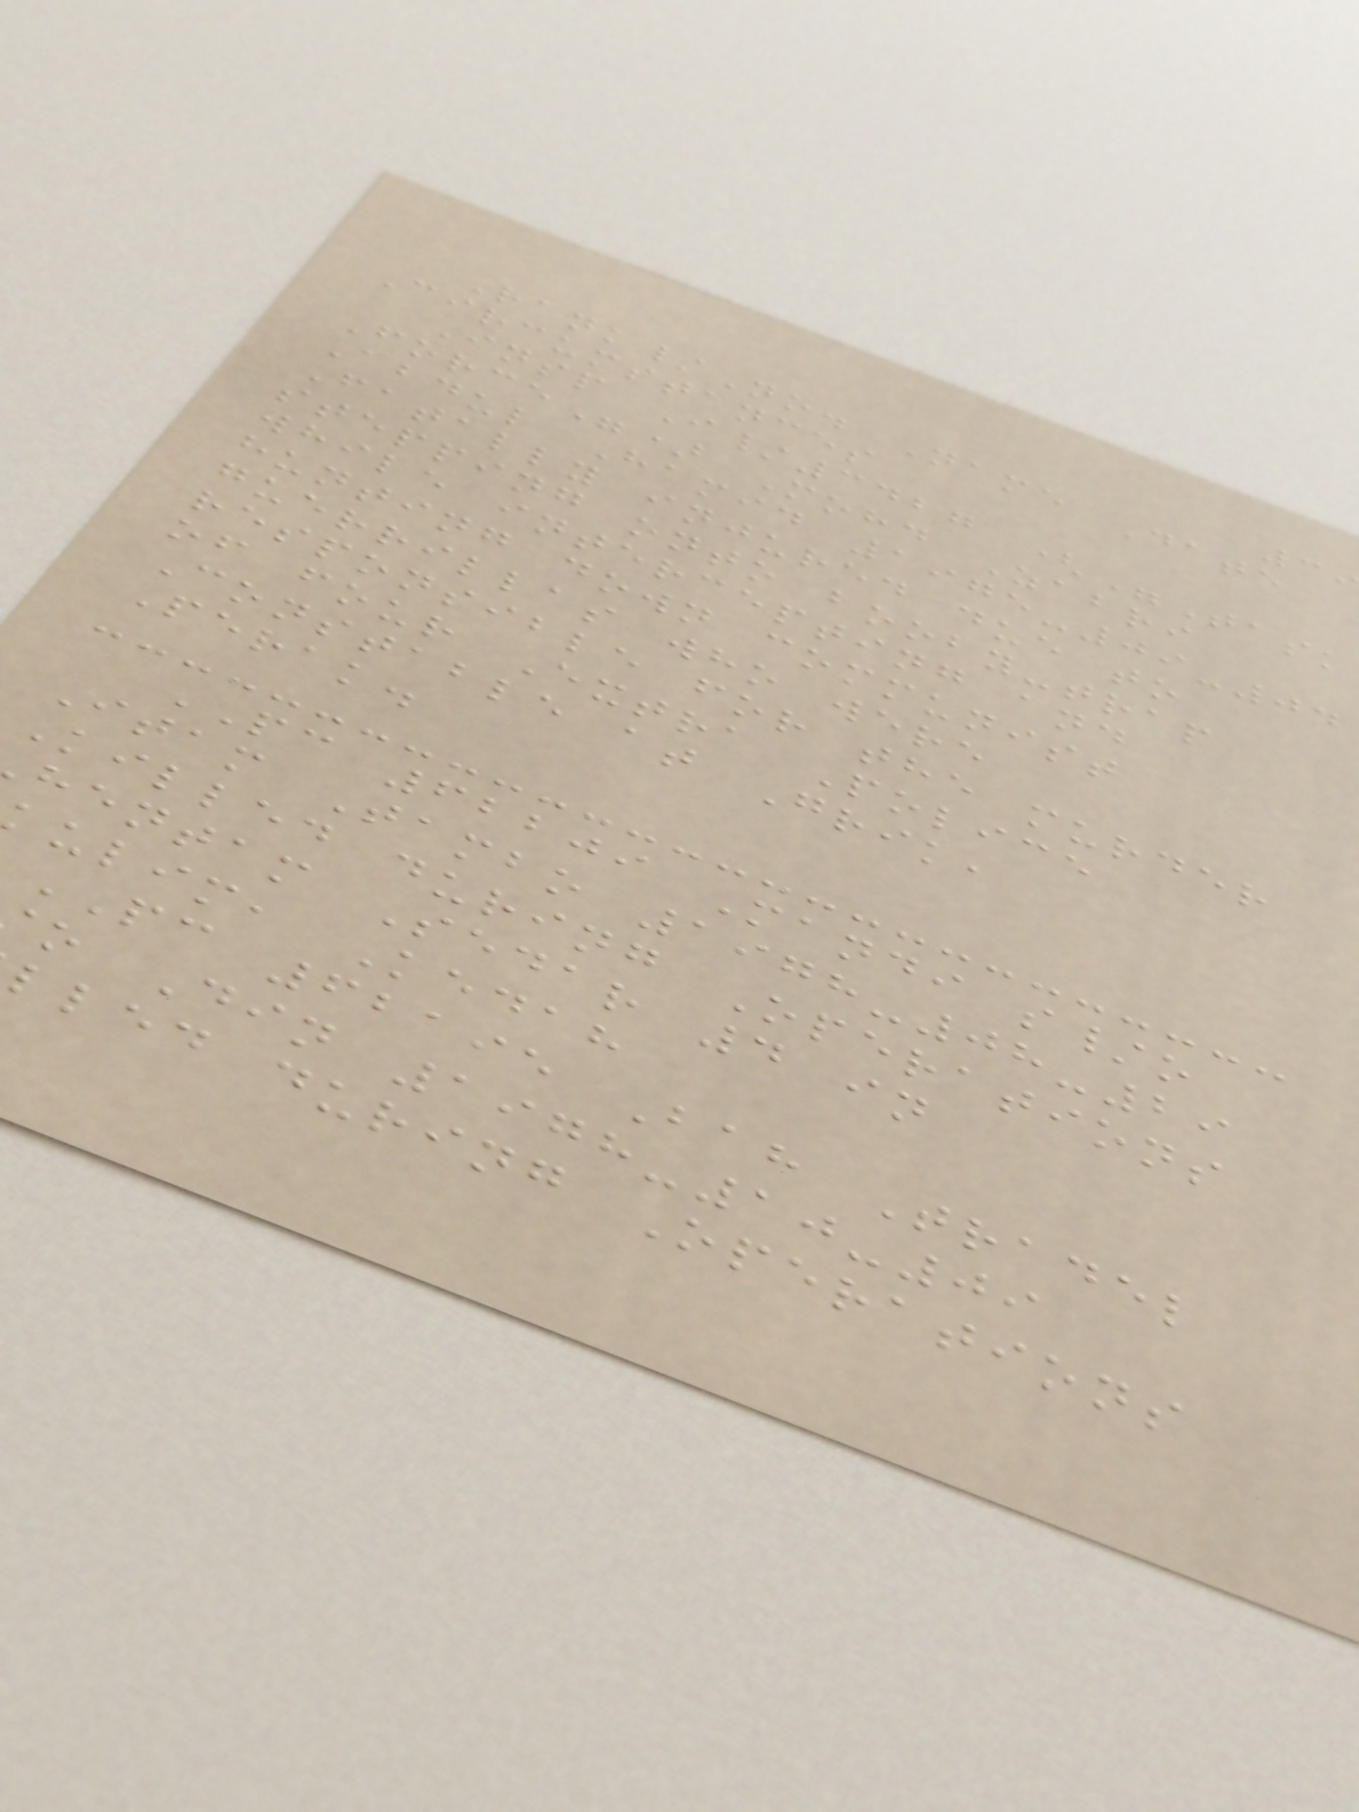Rank/No. Name Date
Circumstances
Insp I/3427 ("Task
Force") Mohd Zabri
Abdul Hamid 1975-09-04
Fatally injured due to
stepping onto booby-trap
while intercepting and
hunting down communist
guerrillas who were
responsible for the murder
of four Extra Police
Constable at Grik,
Perak.
PC 62209 Mandi s/o
Itam Tambo 1978-08-29
Killed during Operations
hentam Sedar 4 in
ulim, Kedah
PC 62195 Bah Tradel
o Din 1978-10-09
lled during Operations
